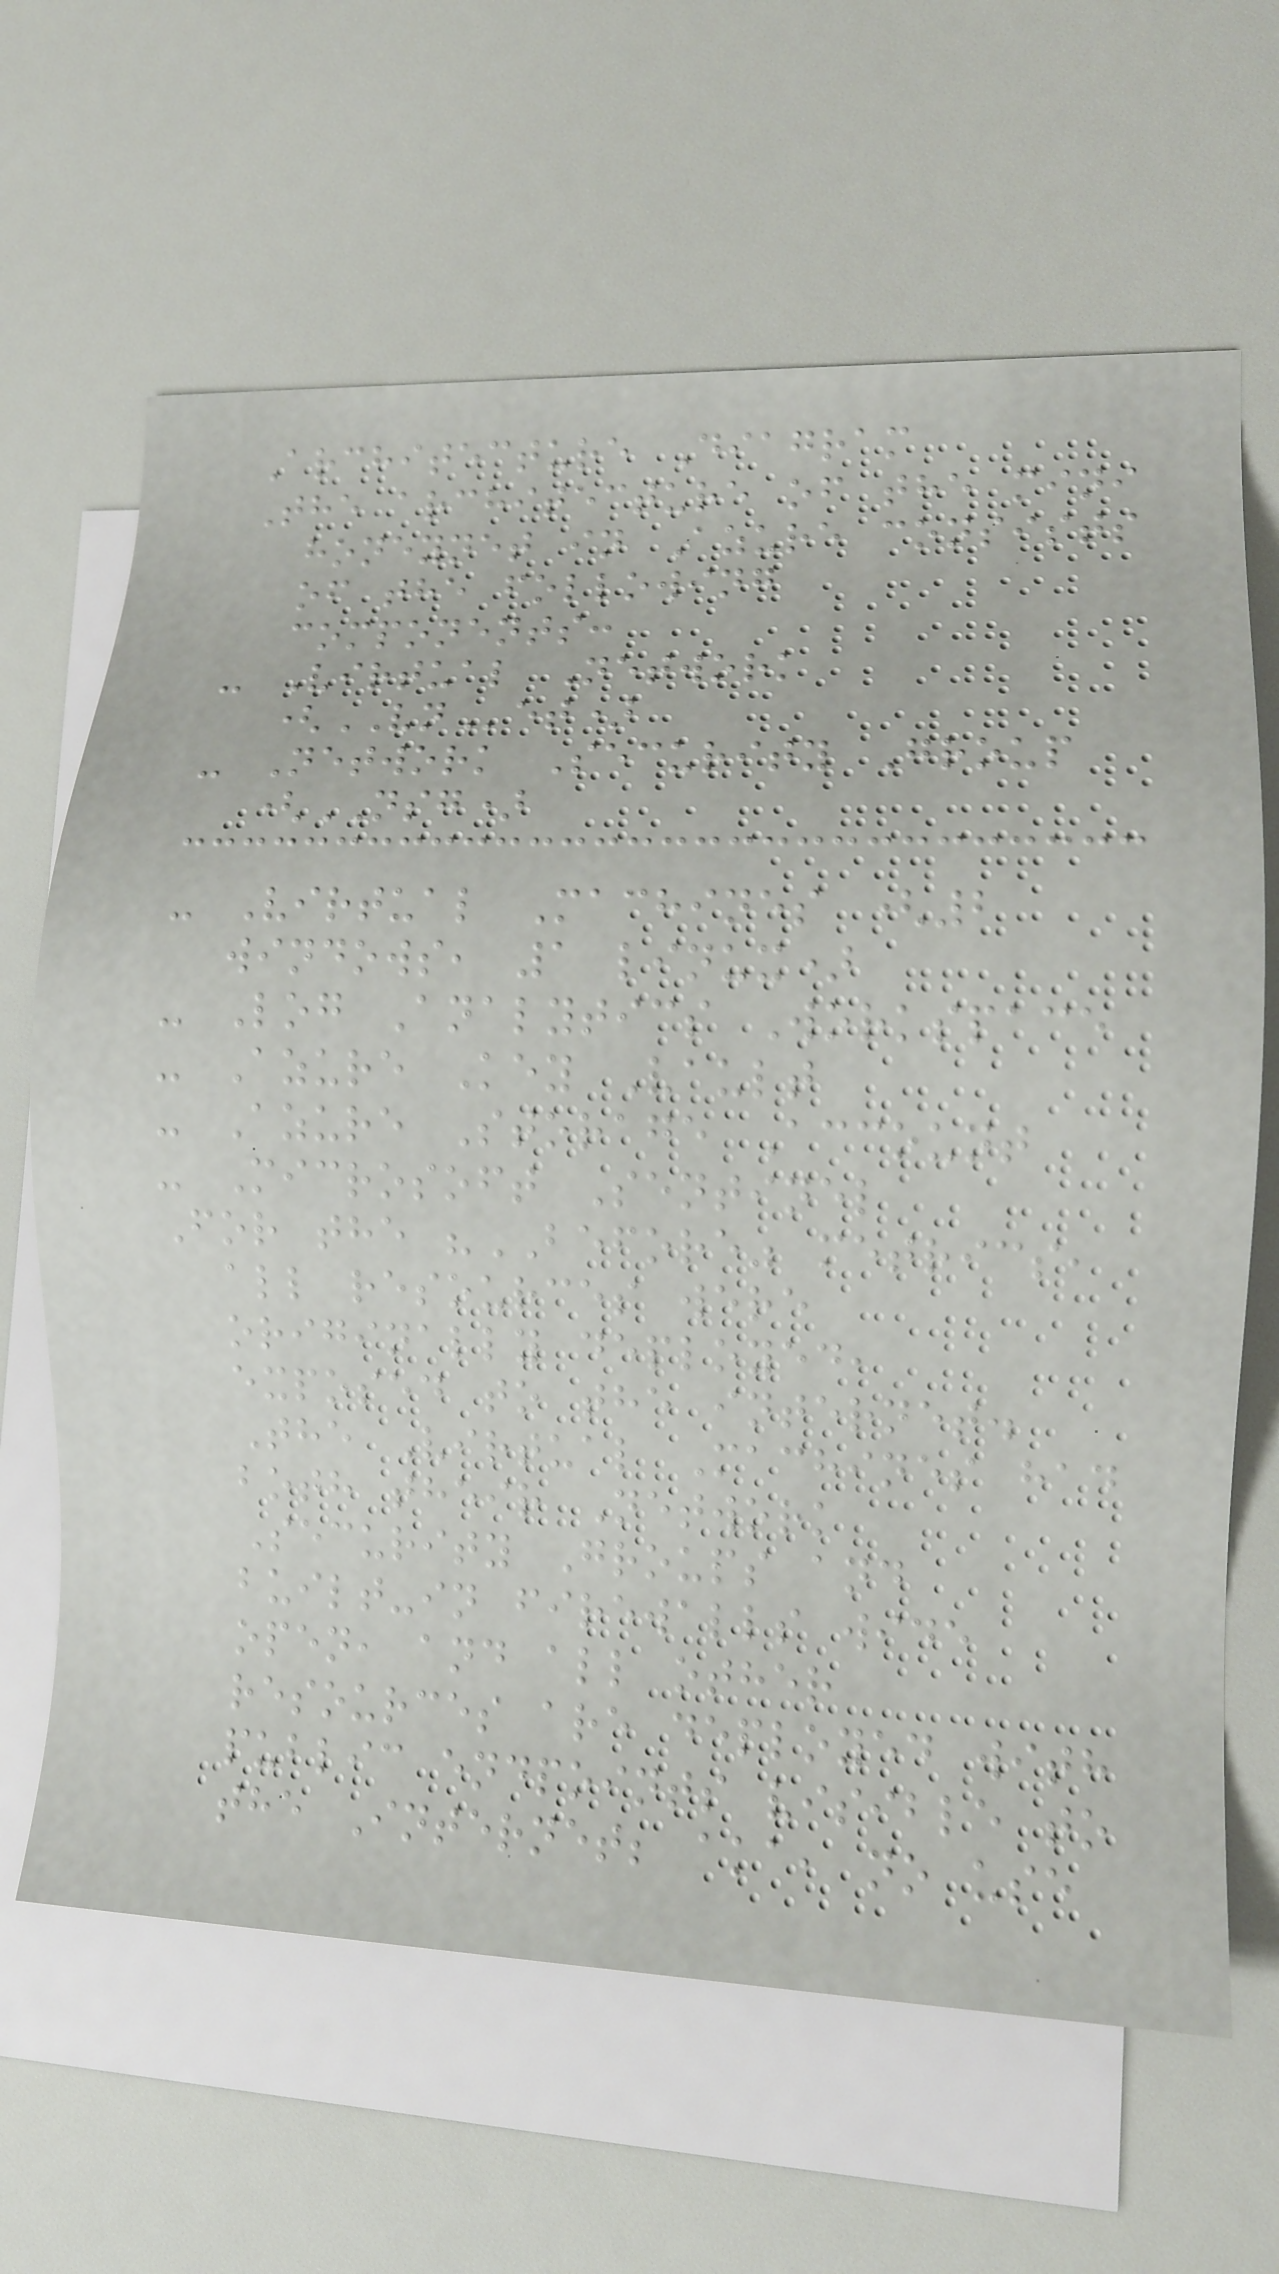Architecture Diagram
The architecture of the mini
honeynet in Azure consists
of the following
components:
- Virtual Network
(VNet)
- Network Security Group
(NSG)
- Virtual Machines (2
windows, 1 linux)
- Log Analytics Workspace
- Azure Key Vault
- Azure Storage Account
- Microsoft Sentinel
For the "BEFORE" metrics,
all resources were
originally deployed,
exposed to the internet.
The Virtual Machines had
both their Network
Security Groups and
built-in firewalls wide
open, and all other
resources are deployed with
public endpoints visible to
the Internet; aka, no use
